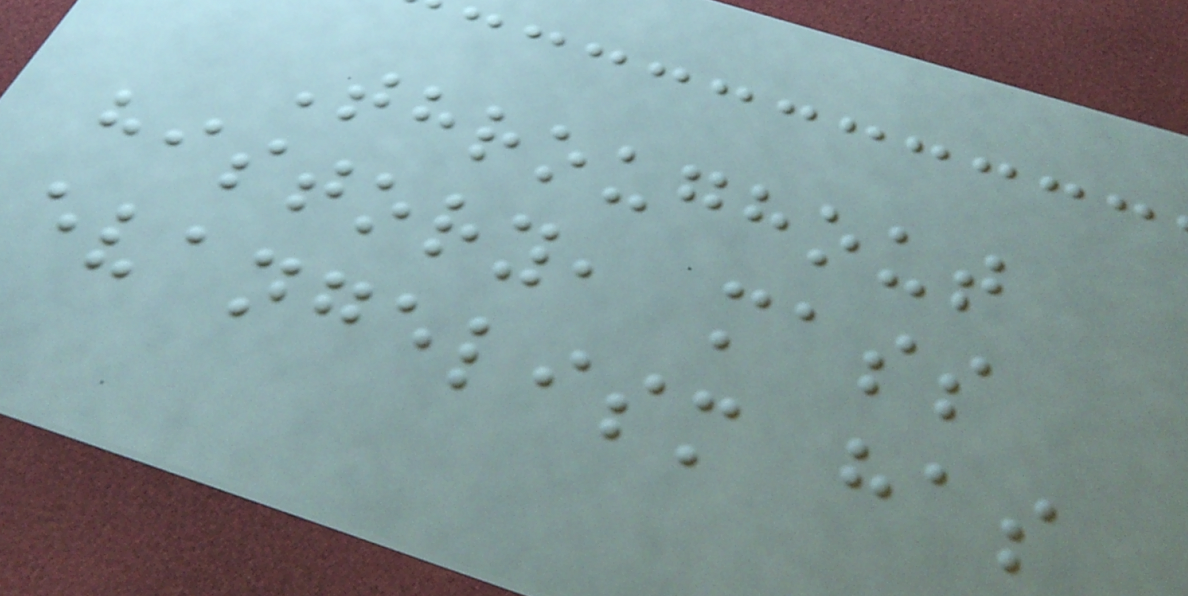Throughout
history, mass
evangelism has
